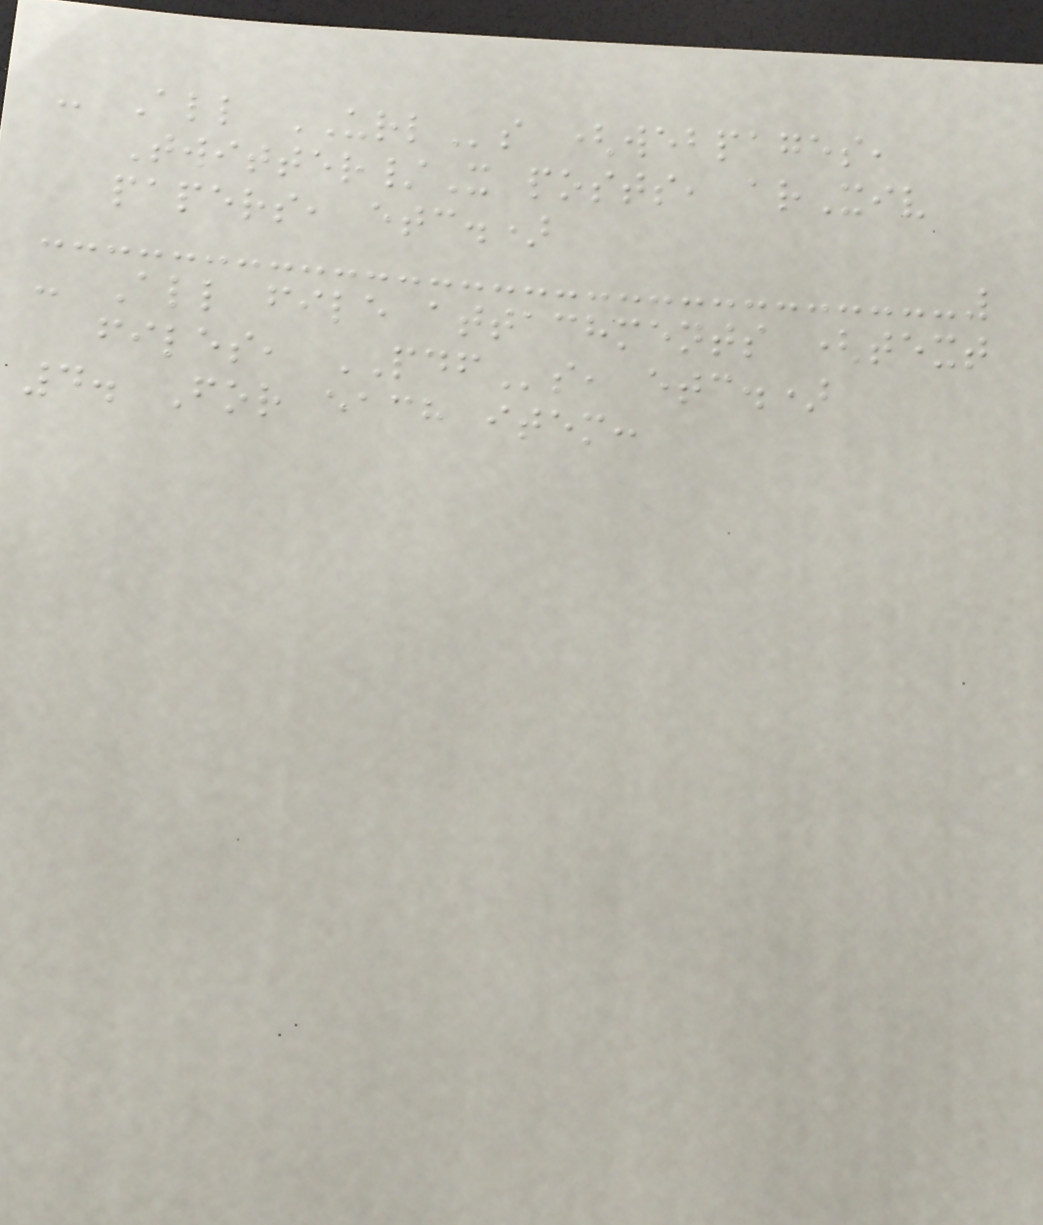- All URLs (webpages,
Twitter/X posts, arXiv
papers, etc.)
- All file attachments (text
files, PDFs, etc.)
4. For each item:
